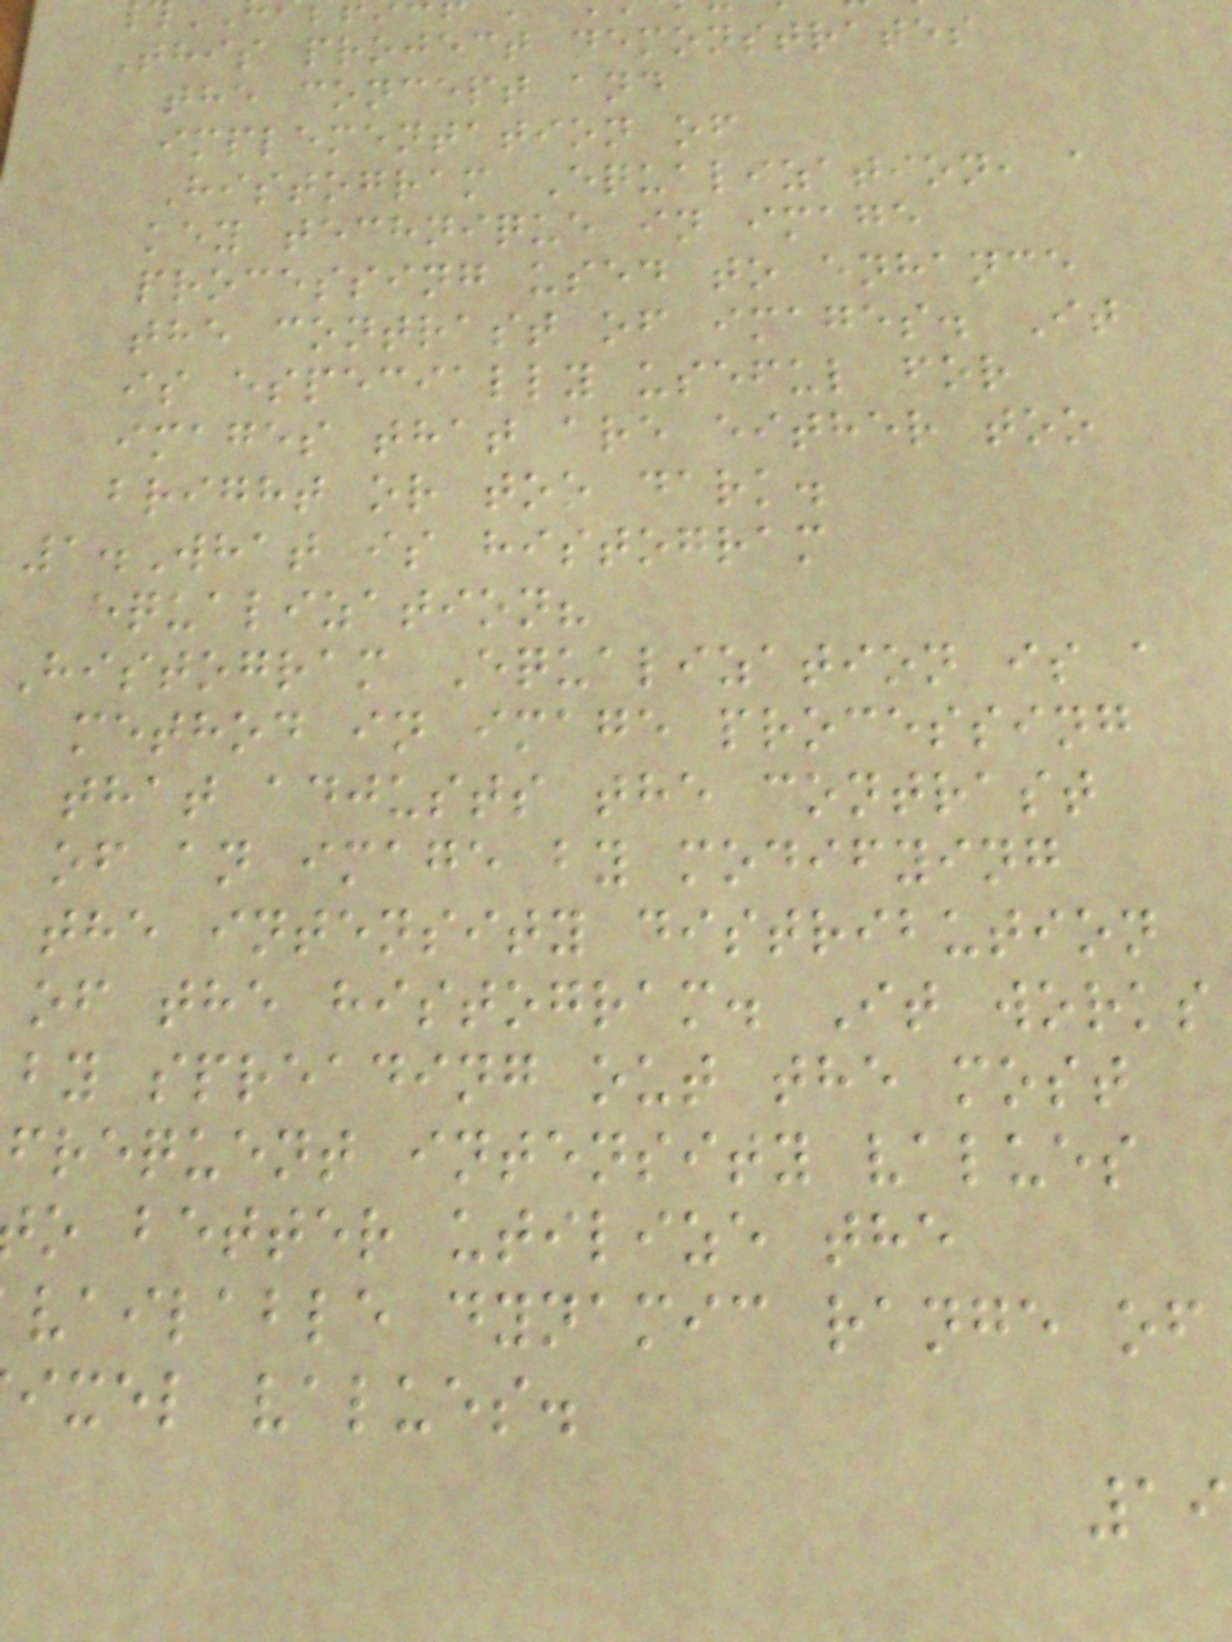This project demonstrates
the concept and
implementation of
Histogram Equalization, a
key technique in image
processing used to enhance
the contrast of images. It
is especially useful for
images that are either too
bright or too dark.
1.What is histogram
equalization?
Histogram Equalization is a
method in image processing
that adjusts the contrast
of an image by modifying
the intensity distribution
of the histogram. It works
by spreading out the most
frequent intensity values
o better utilize the
vailable dynamic range of
ixel values.
